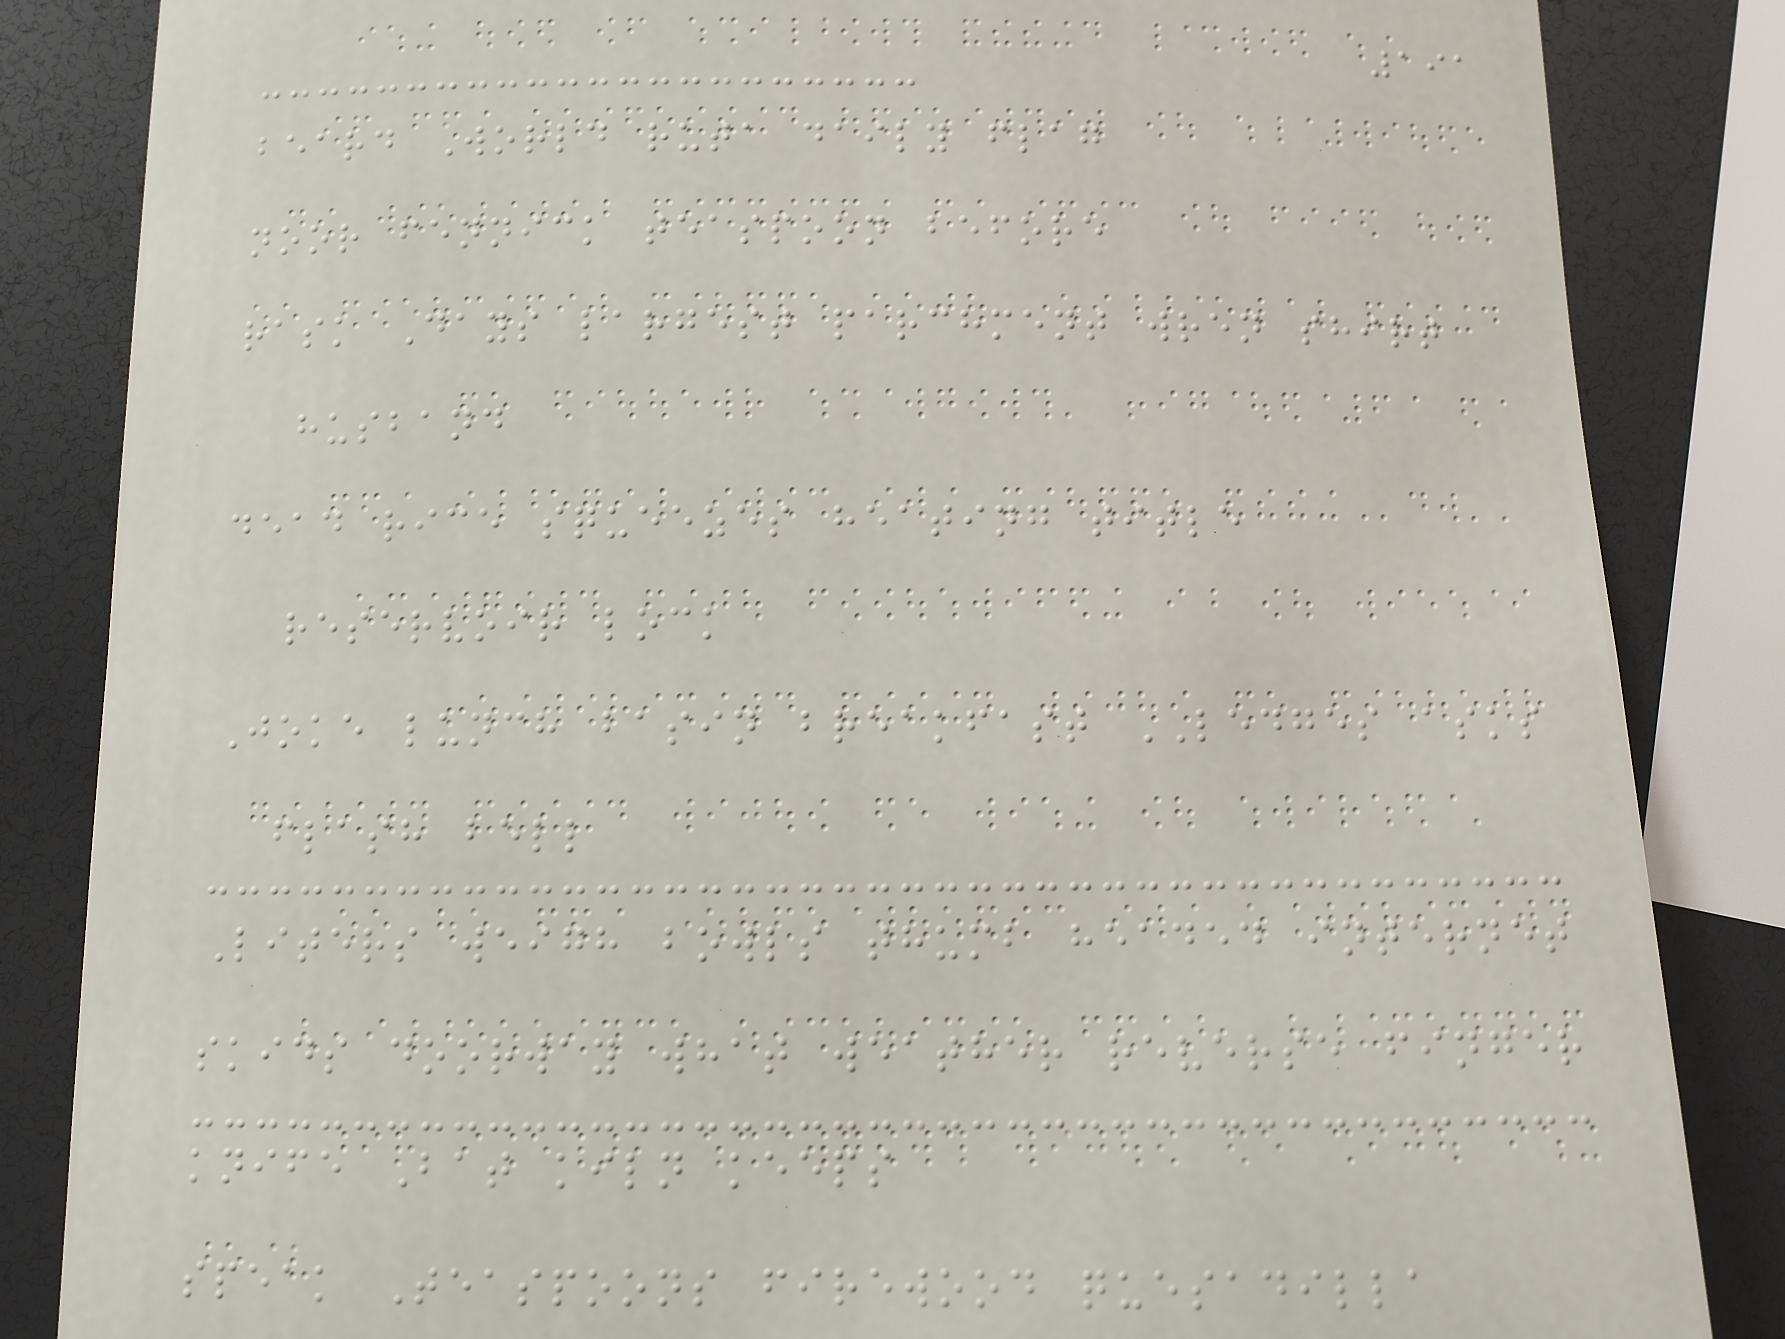191
beard World ruta daily flag
noor fennick teaspoon before
rask Days largest parchment wren shirt
husband
dead rice squeezes heating title
reservoir lock
Joke lunch basin breakfast LEDGES asks
flash bell
Liters weigh bowls thumb headed internet
skids doorway what weather reverse finger
knife Bat kiln keeps
speak Teaspoons firewood quesadilla
